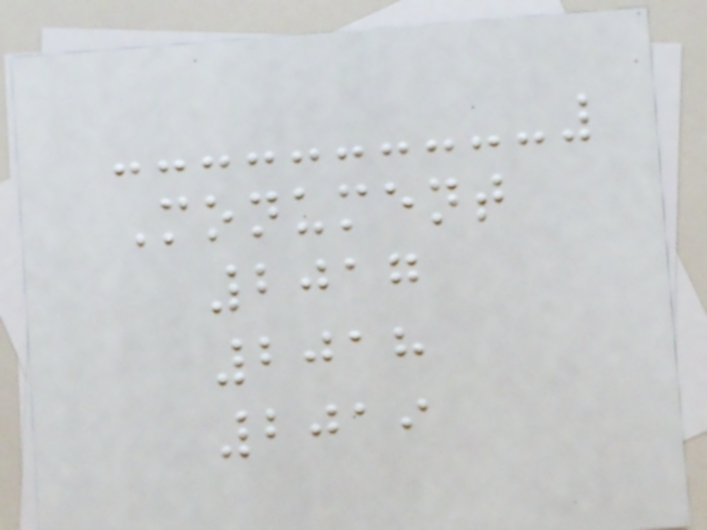Monument
2017
2018
2019
